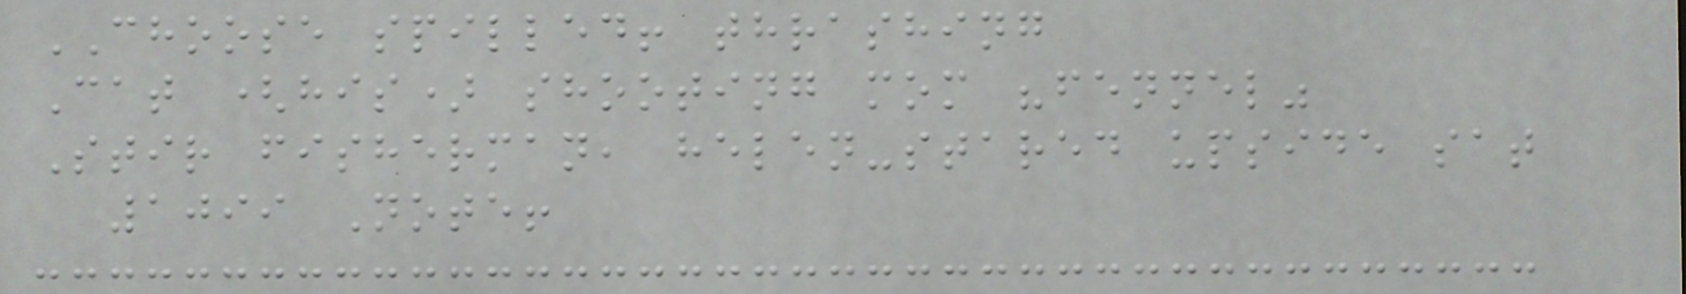CHOOSE spilled! thrashing
Cat (his) shooting mom "fennel"
Stir fisherman, helen-stared upside sat
1099 Note!
